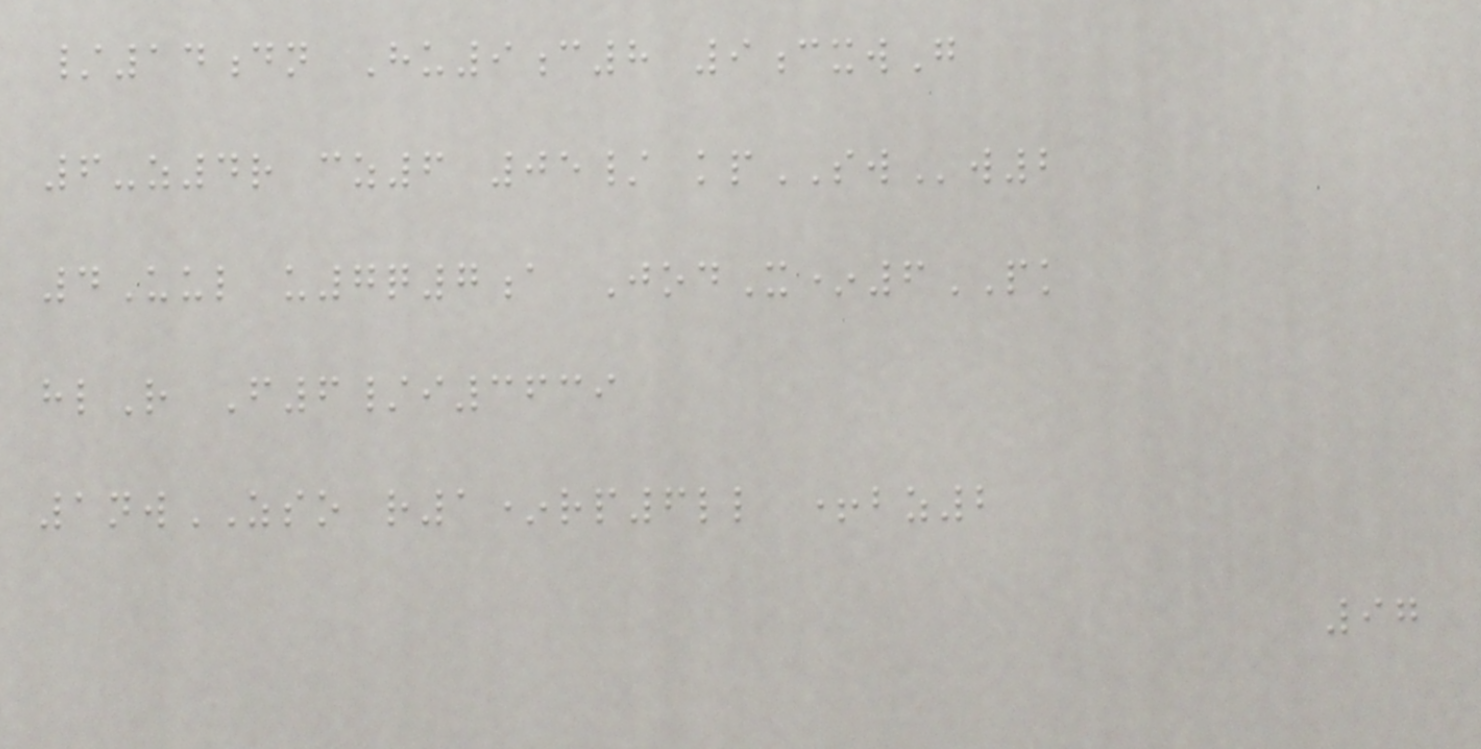/14dn Hu9c8 9cxwG
6-z4r cz6 05/ kpSWw2
4Uul u7q7a JodX*6PK
hlR F6/i3639
1nwZSO r1*rp6ll +bz2
97
